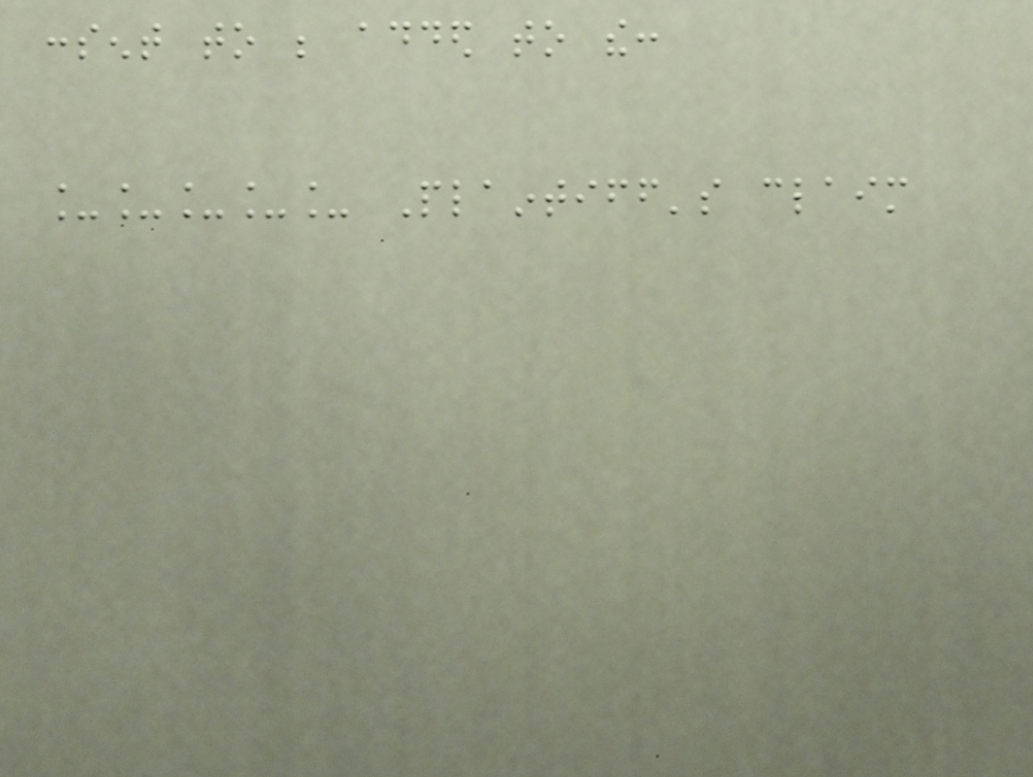consent to be added to the:
_____ Plaintiff's claim
